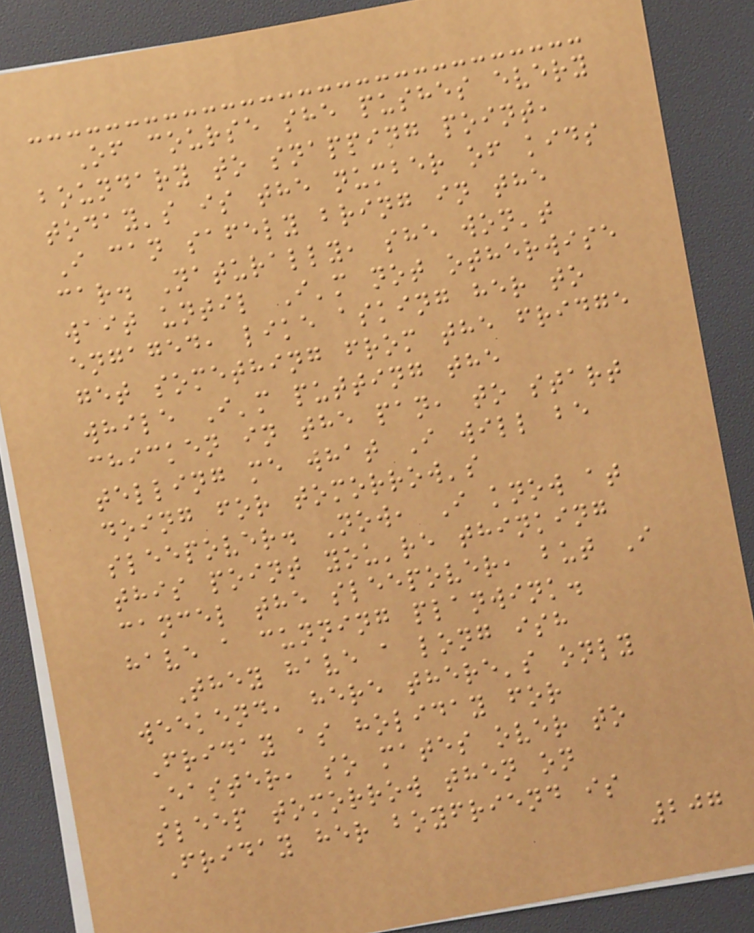Of course she pushes every
boundary to snapping point,
today's is the number of kids
I can safely bring in the
car. Naturally, she won't
wait until I'm not otherwise
engaged, like asking her to
get something from the fridge
while I'm putting the
chicken in the pan, to start
telling me what I will be
doing for tomorrow's
sleepover. Now, I know at
this point you're thinking
cancel the sleepover, but I
have a cunning planwink.
They have a long ish
weekend, here there's only
Friday as holiday for
Easter, so mates over to
sleep tomorrow then on
Friday her boyfriend is
207
